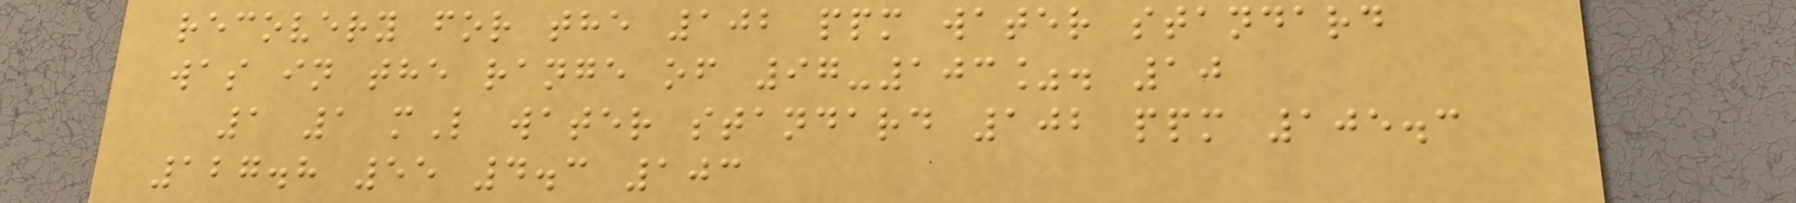recovery for the 102 ppm water standard
was in the range of 97-103%. 10
1 1 mL water standard 102 ppm 105.3
127.8 55 4.3 103
